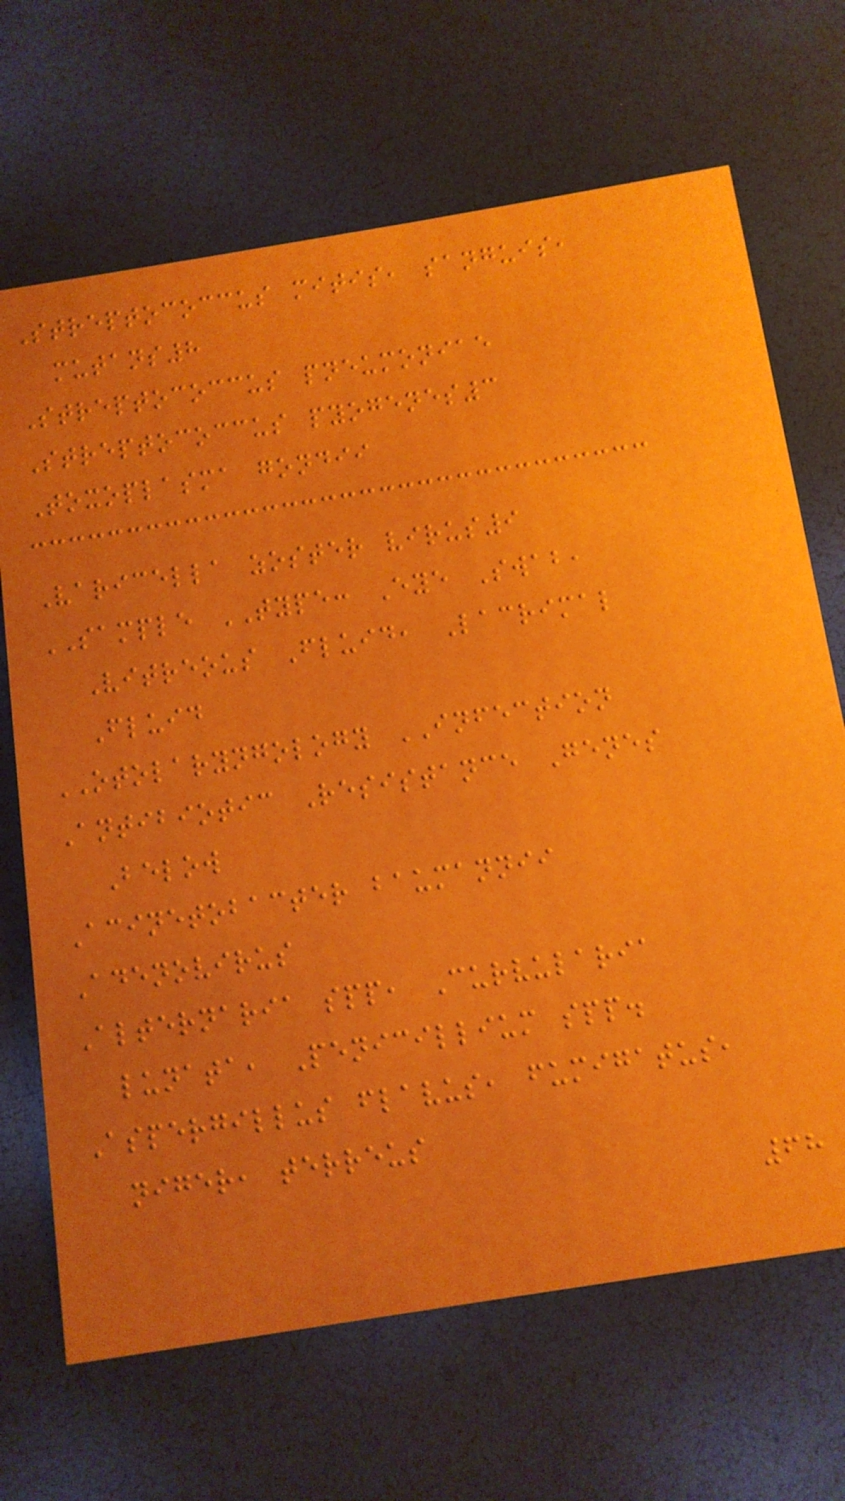Streptococcus mitis, sanguis,
mutans8
Streptococcus pneumoniae
Streptococcus pyogenes3
Toxoplasma gondii
Varicella zoster virus9
SAMPLE TYPE: Eye Swab,
Vitreous Fluid, Lacrimal
Fluid
OTOLARYNGOLOGY INFECTION
Antibiotic Resistance Genes
Below
Acinetobacter baumannii
Adenovirus
Alternaria spp, Curvularia
lunata, Penicillium spp.
Aspergillus flavus, fumigatus,
niger, terreus
68
